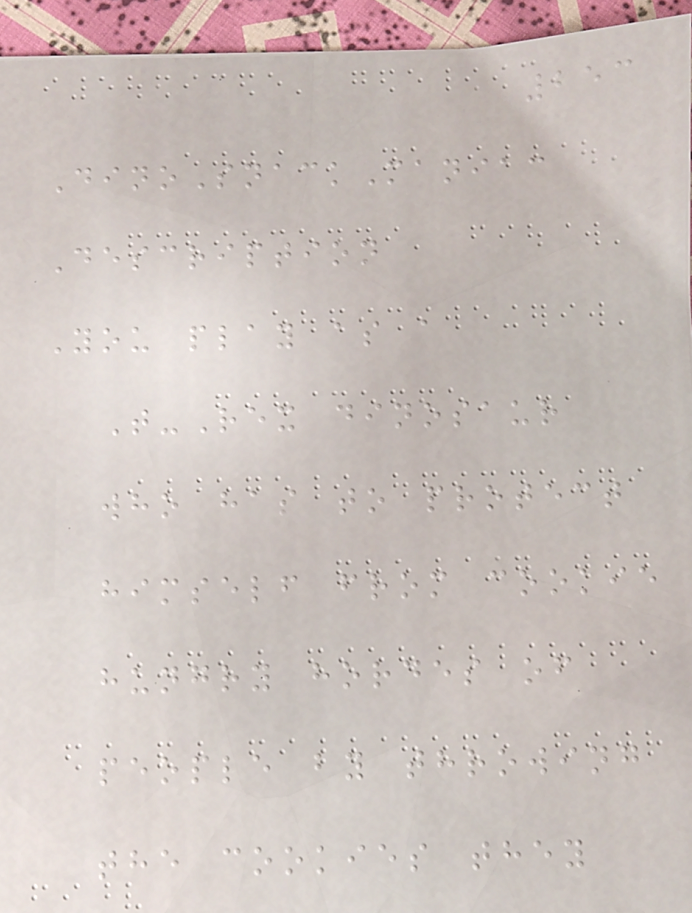253
DinoSnackManiac
Description
You play as a
T-Rex dinosaur
who has to protect
himself from cookie
hungry hordes of
people by throwing
the cookies they
